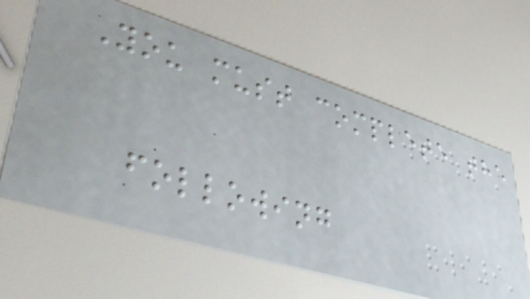You must complete the
following
